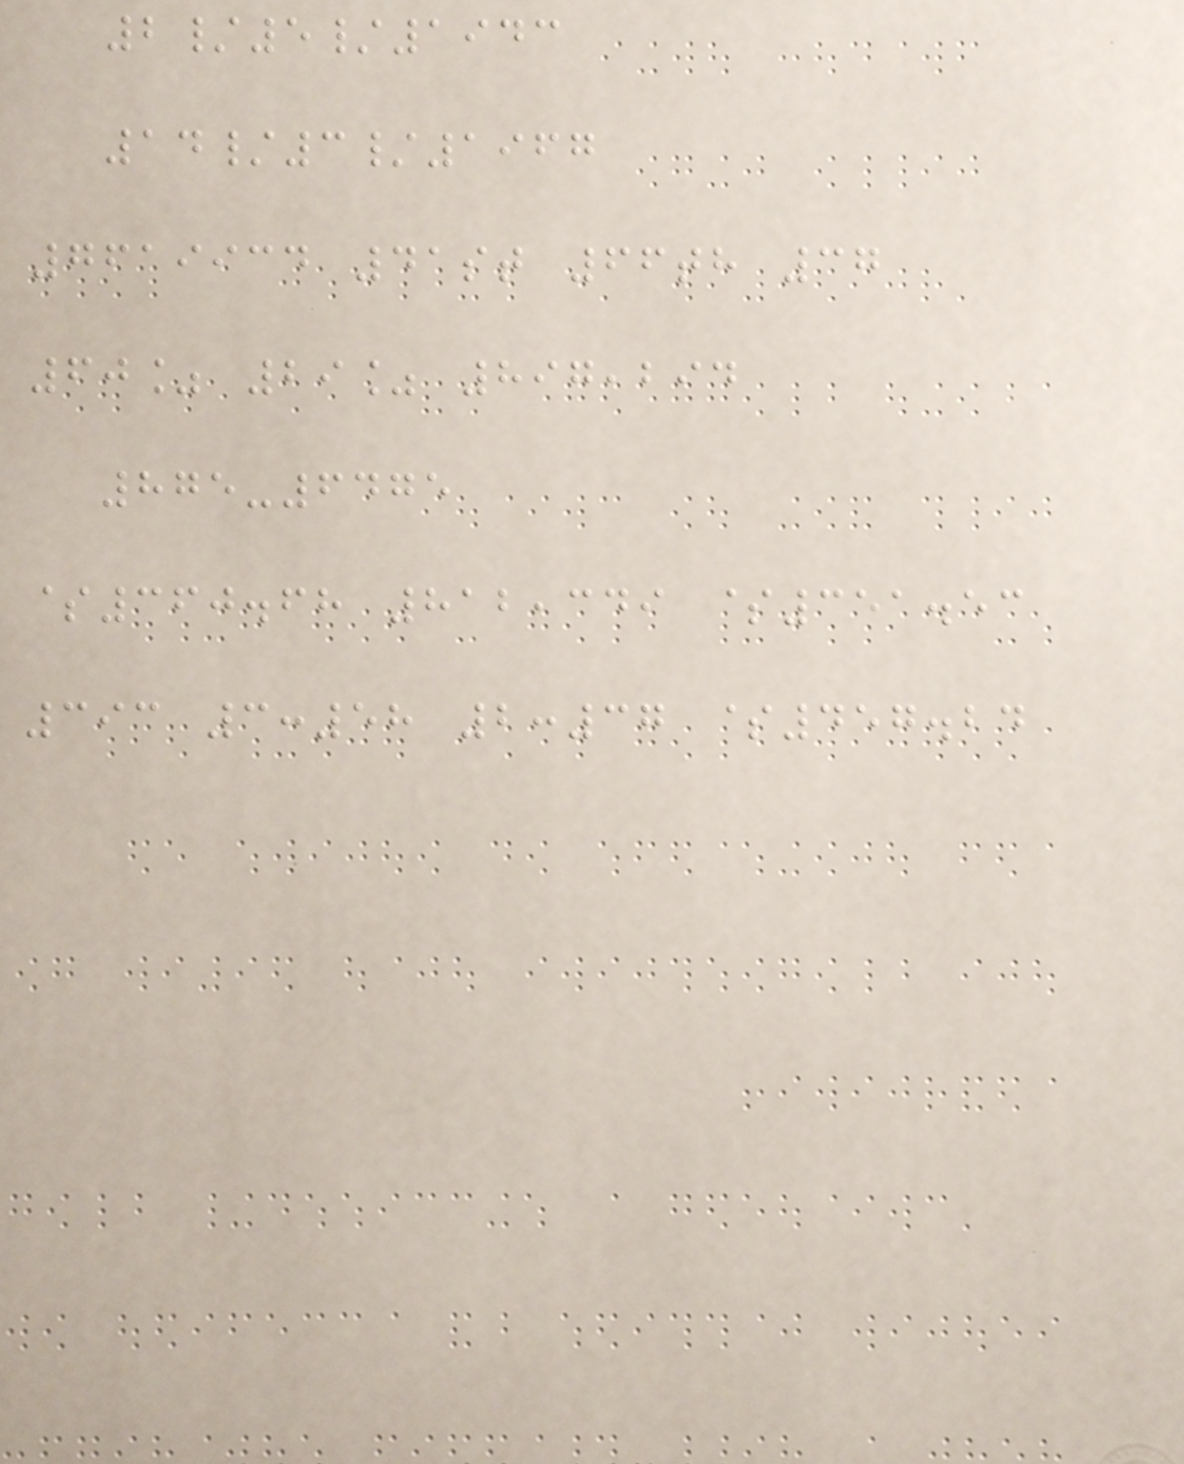2/5/1943
14/3/1967
7619934 41st 66th 37
60% 29% 897,294
875-6475
$360.68 812,349 $351.53
393 3:58 2:37 $457.24
